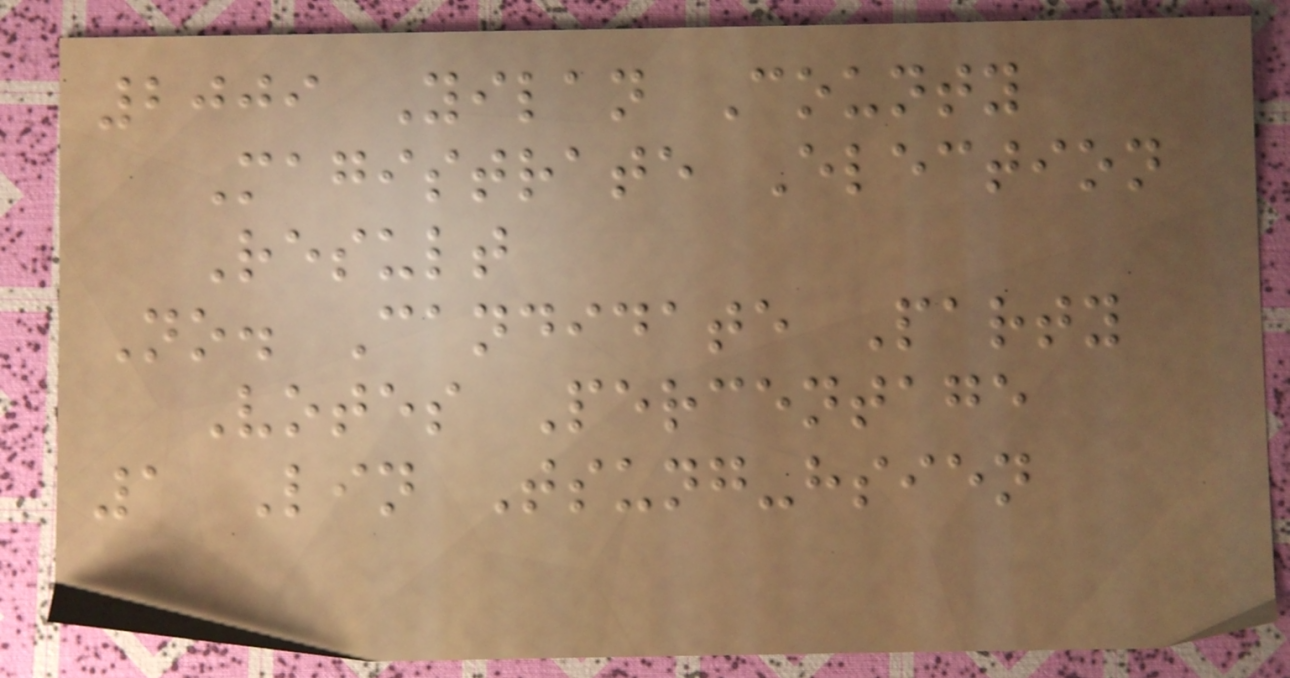2009 Yilan County
Magistrate Election
Result
No. Candidate Party
Votes Percentage
1 Lin Tsung-hsien
